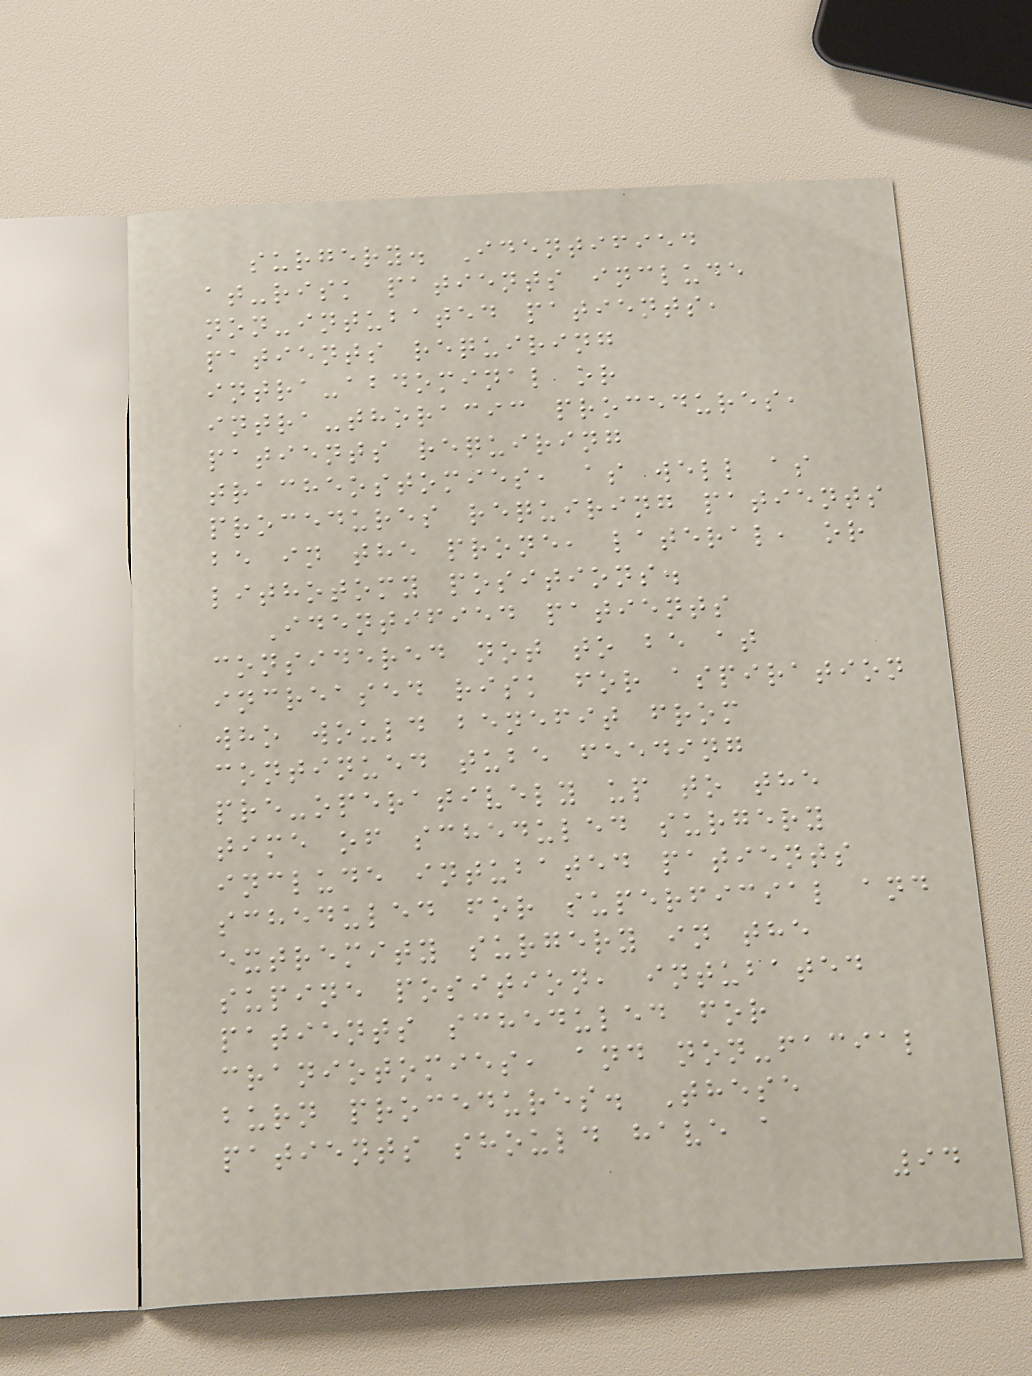surgery. Identified
at-risk patients include
non-intubated patients,
patients requiring
intra-abdominal or
intra-thoracic procedures,
patients requiring
tracheostomies, as well as
procedures requiring patients
be in the prone, lateral, or
lithotomy positions.
Identified patients
considered not to be at
increased risk for aspiration
who would benefit from
continued tube feeding
pre-operatively up to the
time of scheduled surgery
include intubated patients
scheduled for superficial and
extremity surgery in the
supine position, intubated
patients scheduled for
craniotomies, and non-facial
burn procedures. These
patients should have a
94
